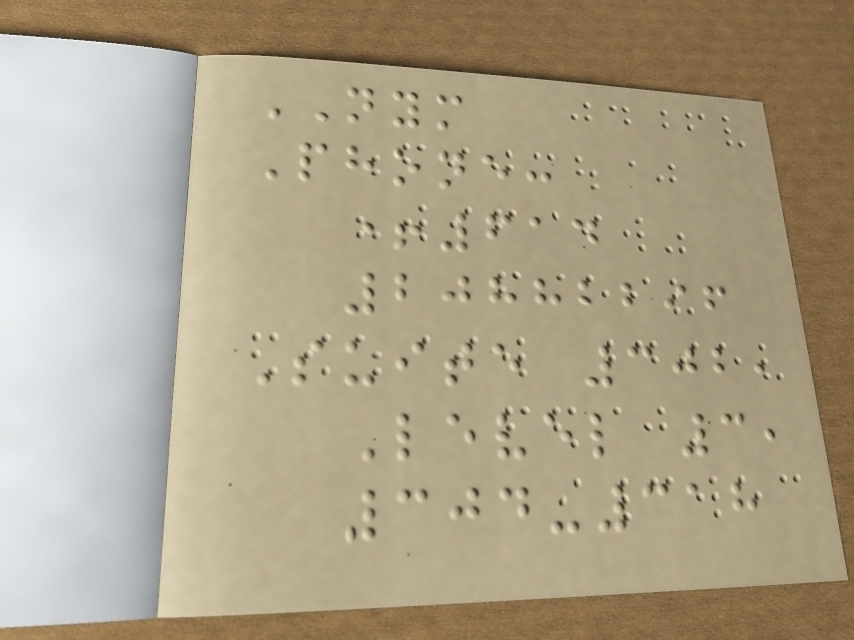NYM
Phone:
+614
20882296
Suite 302,
Level 3,
304-318
